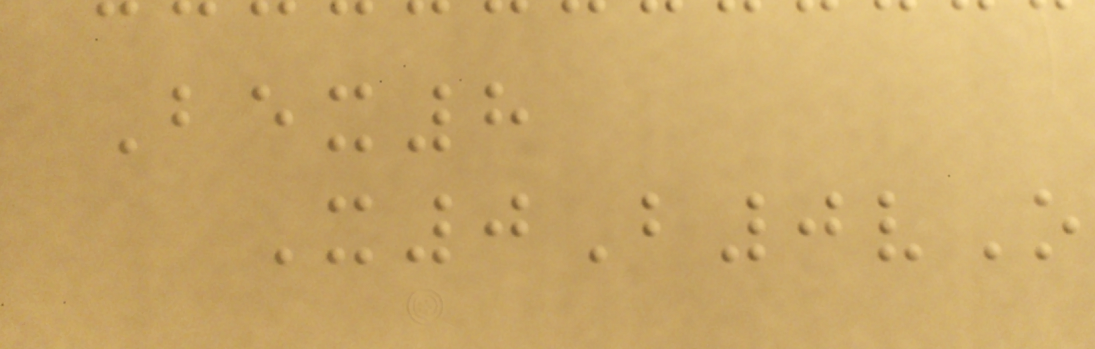Bex8
X0B0vO
